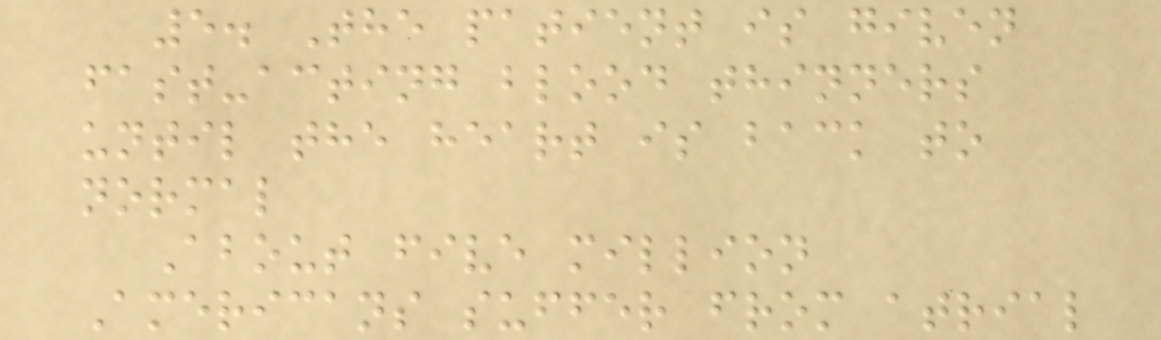5. The patient is given
fast-acting blood thinners
until the heart is back to
normal
About five million
Americans suffer from atrial
